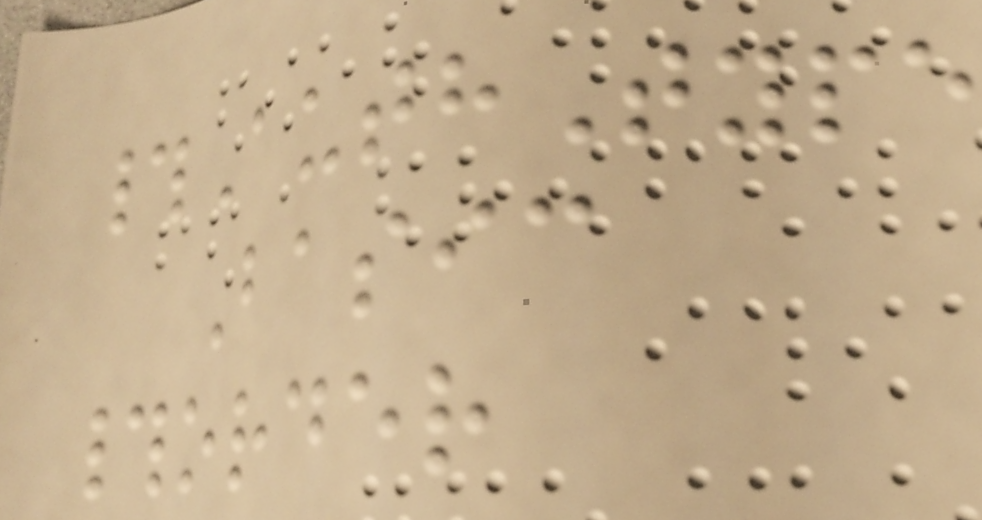#AuthType
Basic
#order
